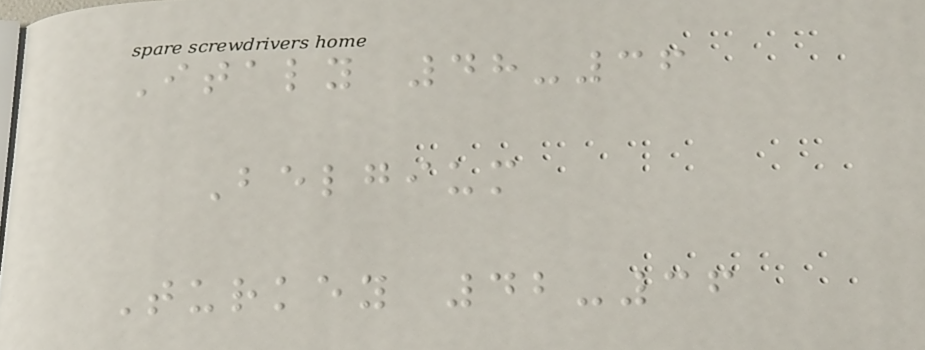Italy 48-36
Belgium
Turkey 42-36
